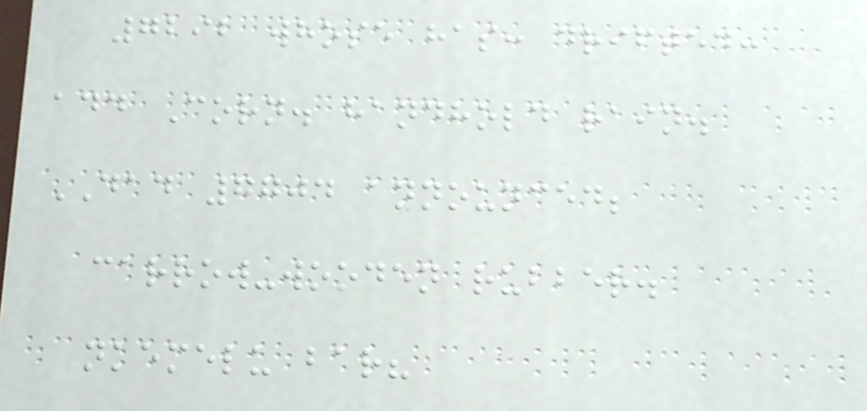7292 whose has: drifted:
add Corn. handhold rain.
DAD 7704 announced;
carrow-wooden rubber.
nkemelu bar?
